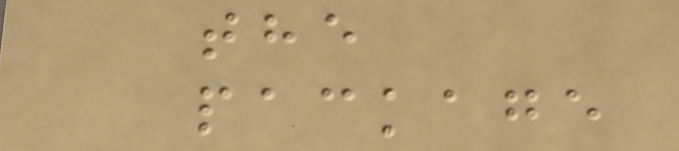the
package
